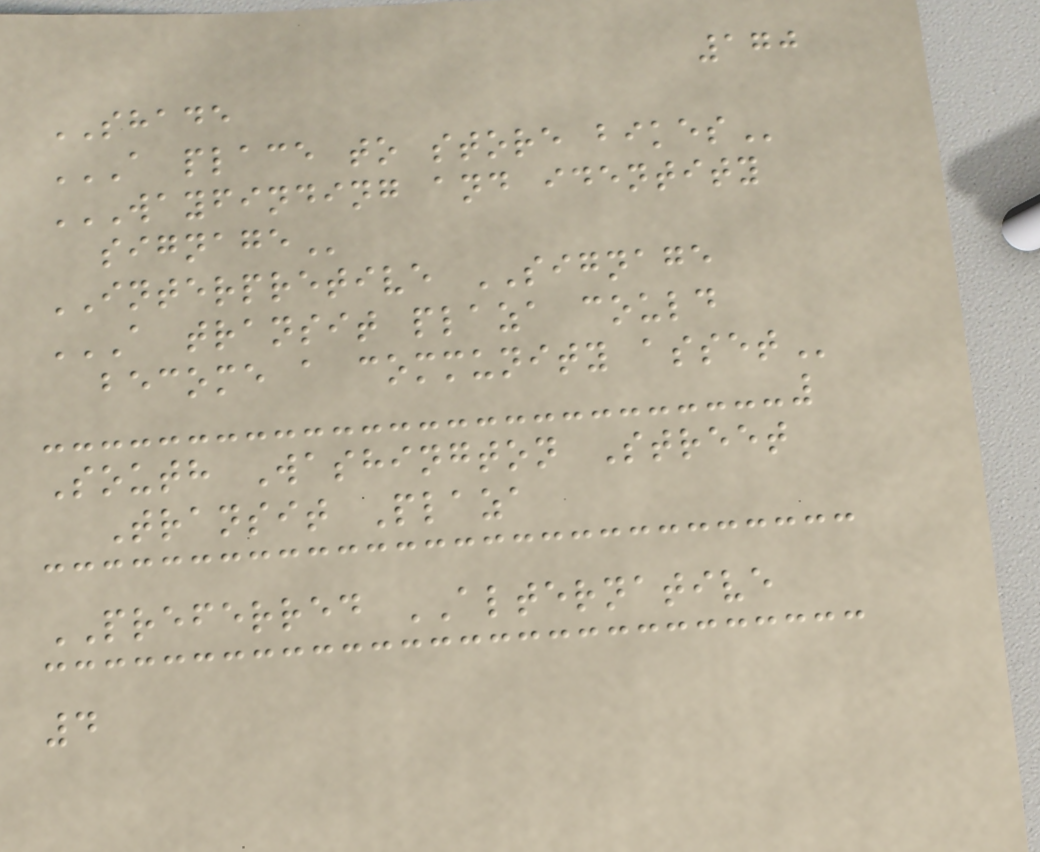170
SHADE
A PLACE TO STORE BIKES
WAYFINDING AND IDENTITY
SIGNAGE
INTERPRETIVE SIGNAGE
A TRANSIT PLAZA COULD
BECOME A COMMUNITY ASSET
South Washington Street
Transit Plaza
PREFERRED ALTERNATIVE
4
